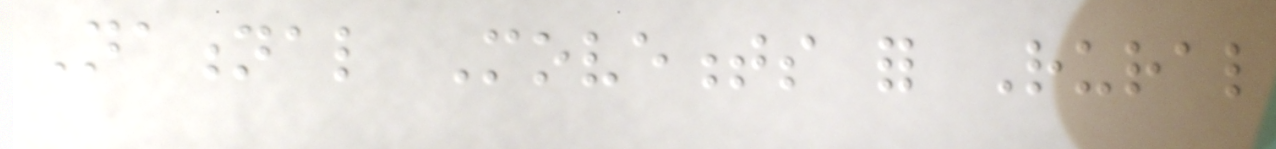National Movements for Rural
